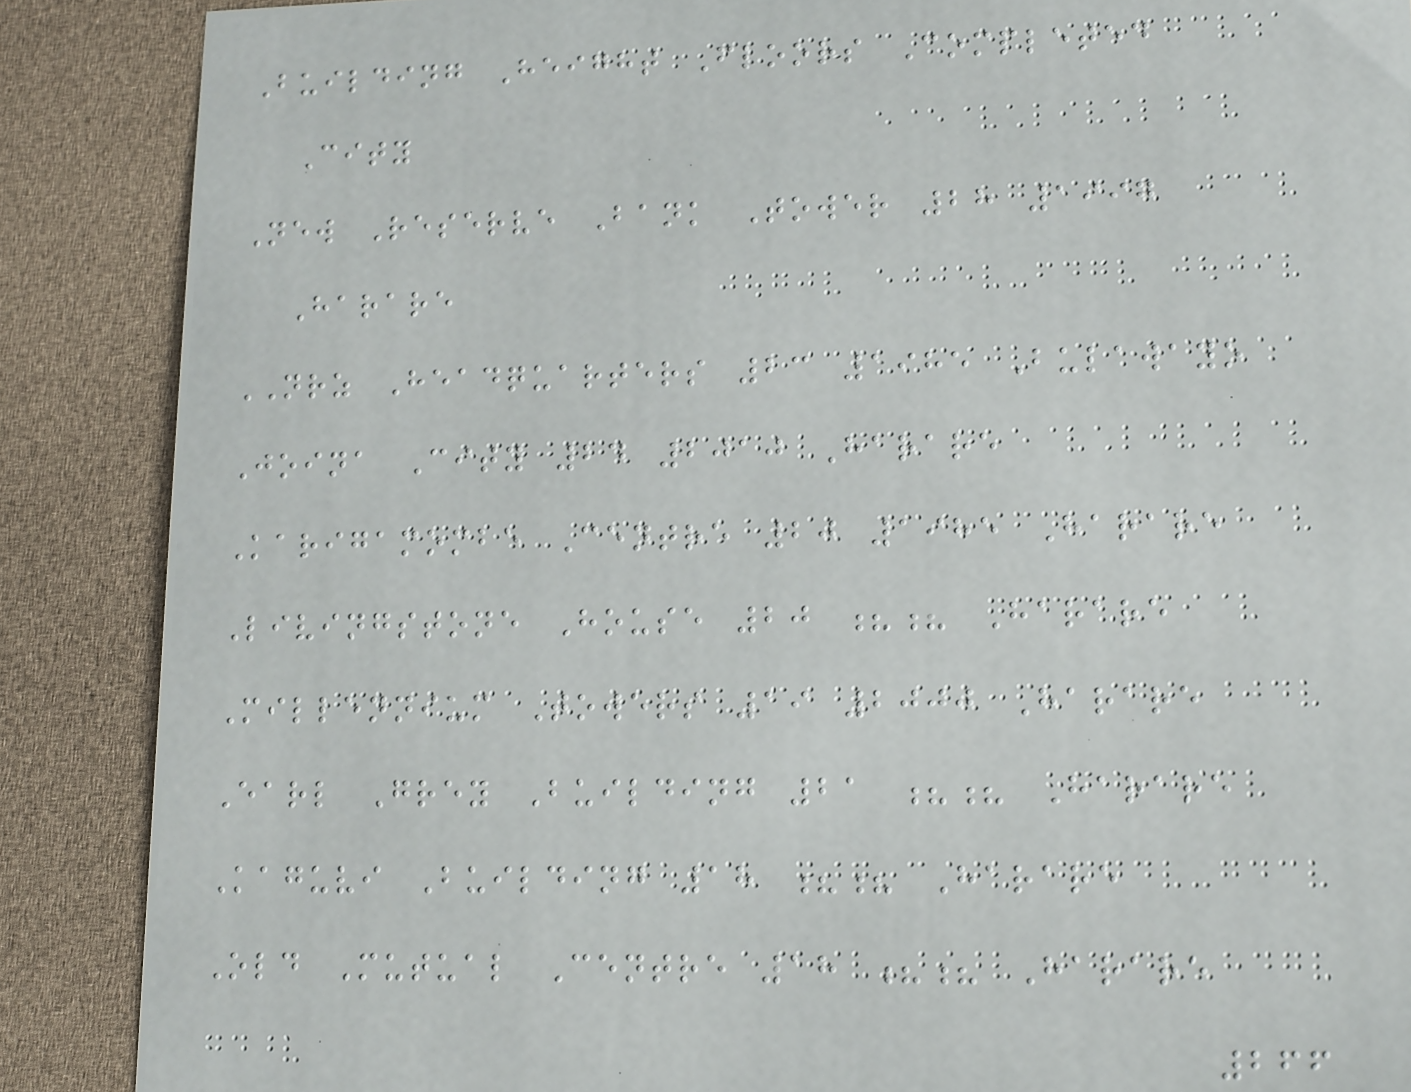Building Height Floors Completed
City
New Reserve Bank Tower 28 1997
Harare
NRZ Headquarters 23 1985 Bulawayo
Joina City 24 2010 Harare
Karigamombe Centre 20 1985 Harare
Livingstone House 20 ?? Harare
Millennium Towers 19 2000 Harare
Earl Grey Building 21 ?? Harare
Kaguvi Building 18 ?? Harare
Old Mutual Centre 18 ?? Harare
266
